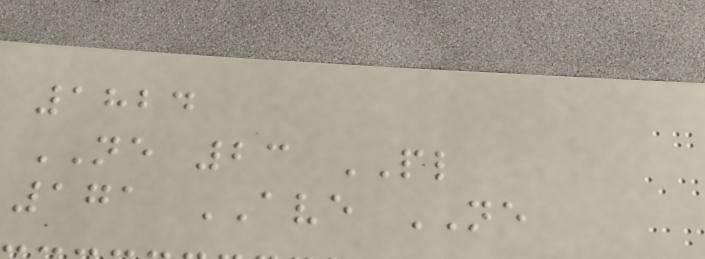1824
NE 23 PL
171 AVE NE
